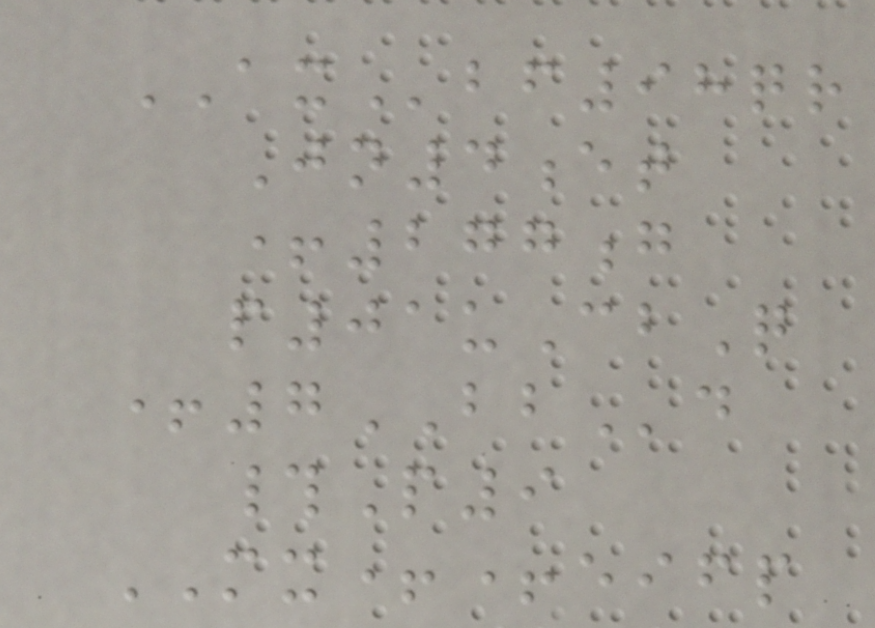AXbf98qr
Jn4et
+277g
p01uCbQ
+7BBd
#P9
MX++eifp
